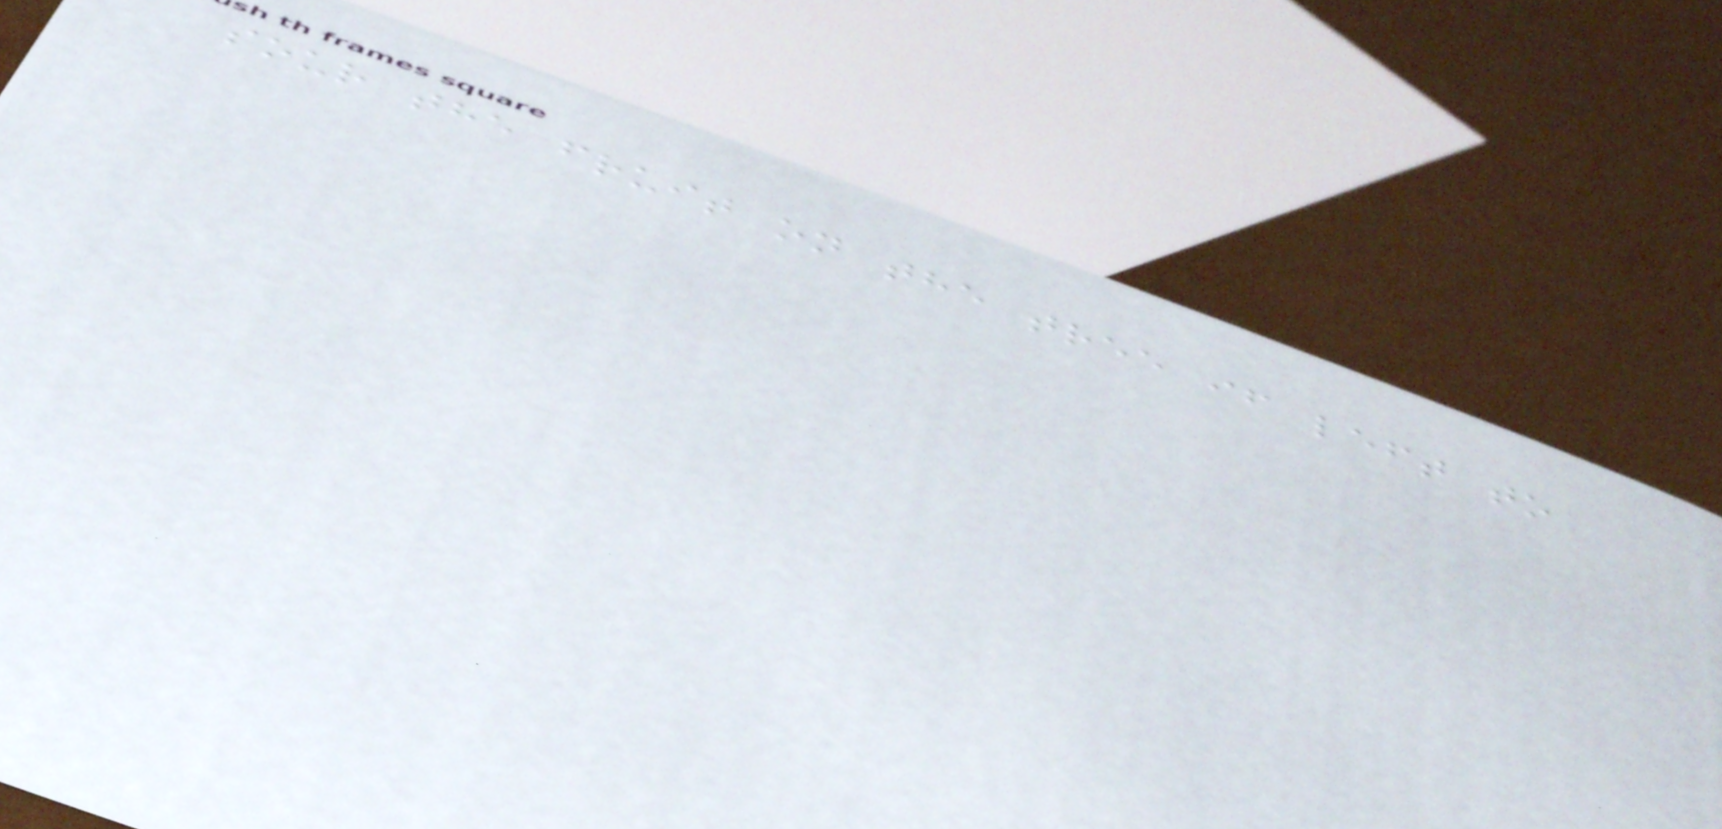sour the fruit on the tree if left to
